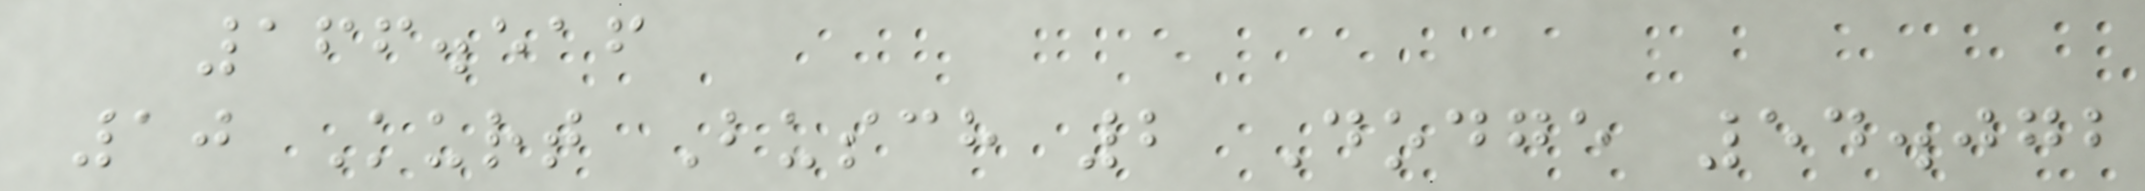166.516
10 Kurt Busch 2 Dodge 54.072
